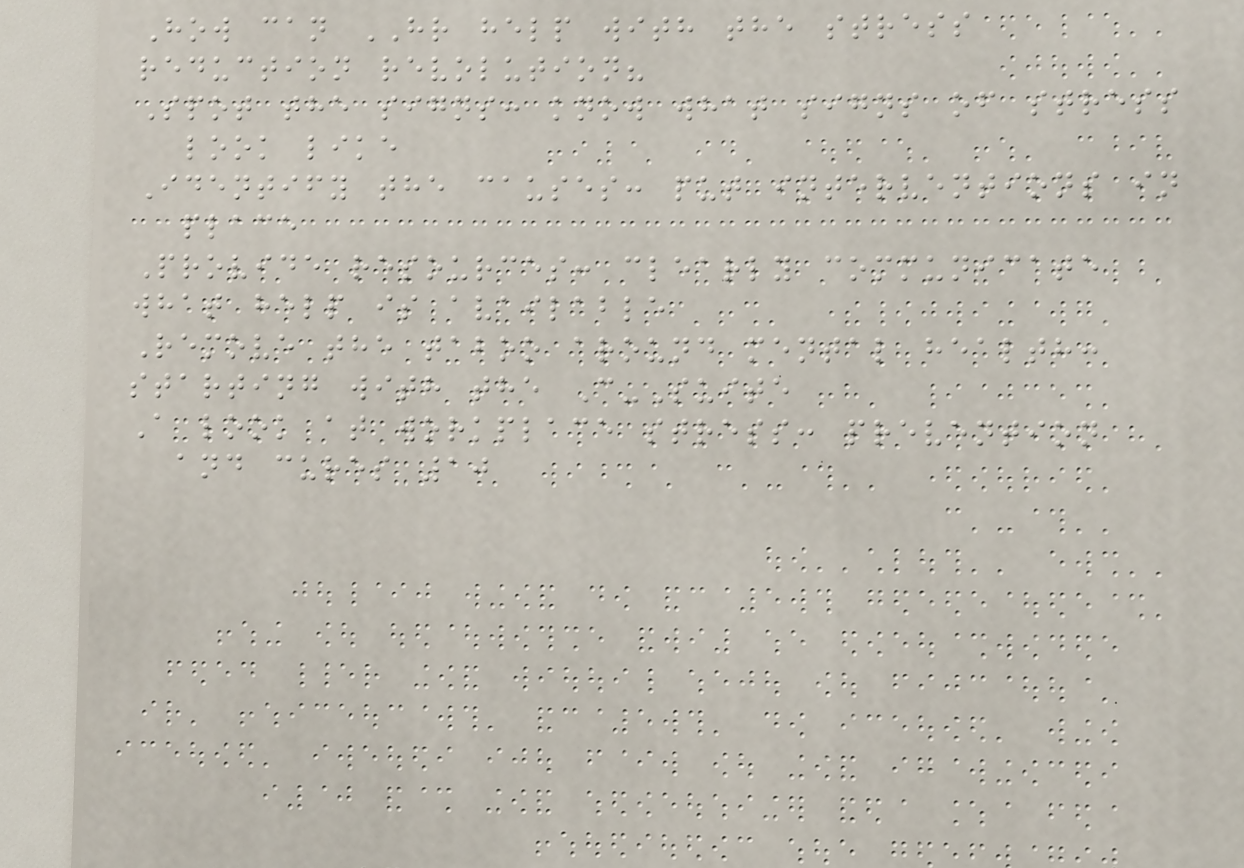How can HR help with the stress
reduction revolution?
Spot the signs: know what signs of stress
look like
Identify the causes: put interventions in
place
Provide resources: clearly communicate
what help is available
Remove the taboo around mental health:
starting with the C-Suite
A look at workplace stress: prevention
and cures 10
